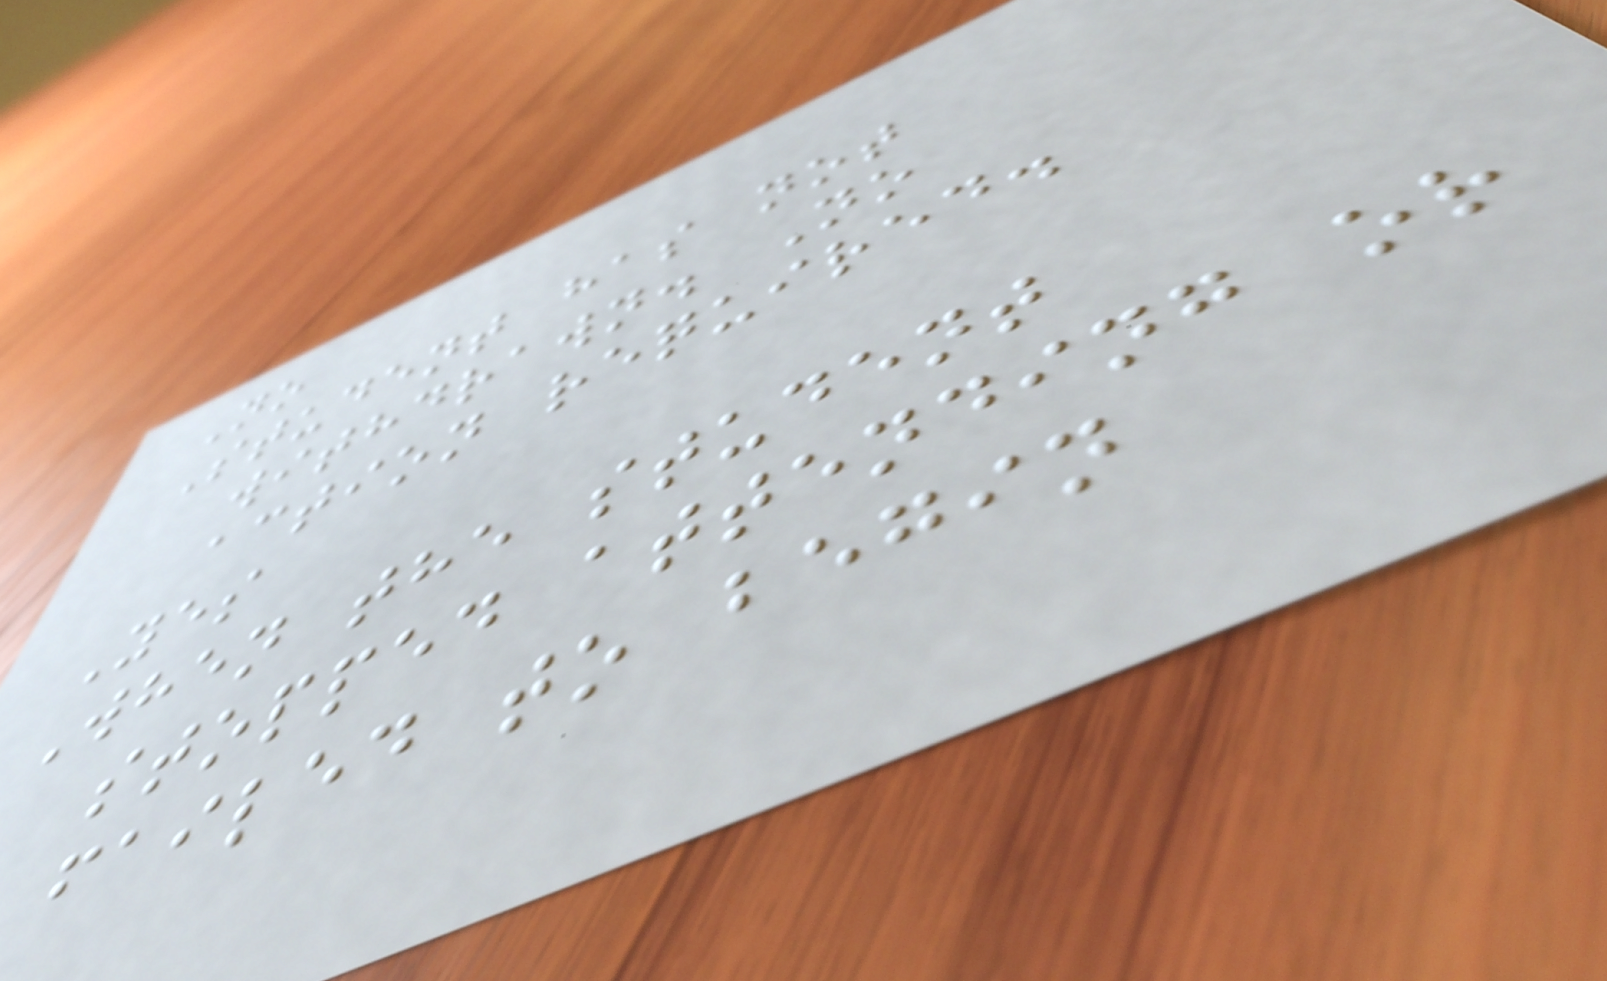No
Student has not
withdrawn. No
action required.
Yes
When the student
stopped attending or
failed to begin
